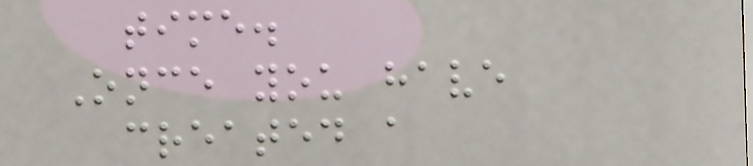time.
Once you have
created a
